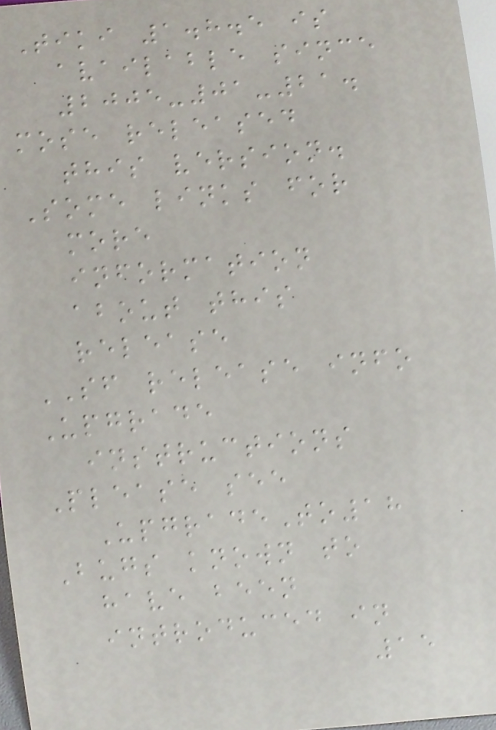Tiki 1.8.5 is
available since
2005-01-21.
mose released
this version.
Some links for
more
information
about this
release
SF release info
Upgrade
instructions
Please see
UpgradeTo18
Bugs known to
have been
introduced in
15
